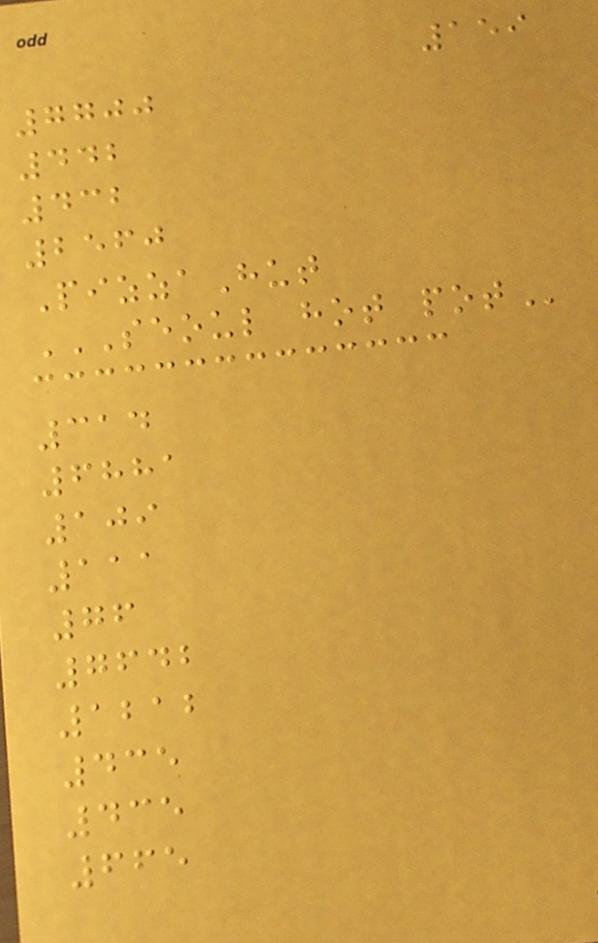159
7700
442
432
2560
PizzaHut
SEOUL HOT POT
314
6881
109
111
76
7642
1212
435
435
665
